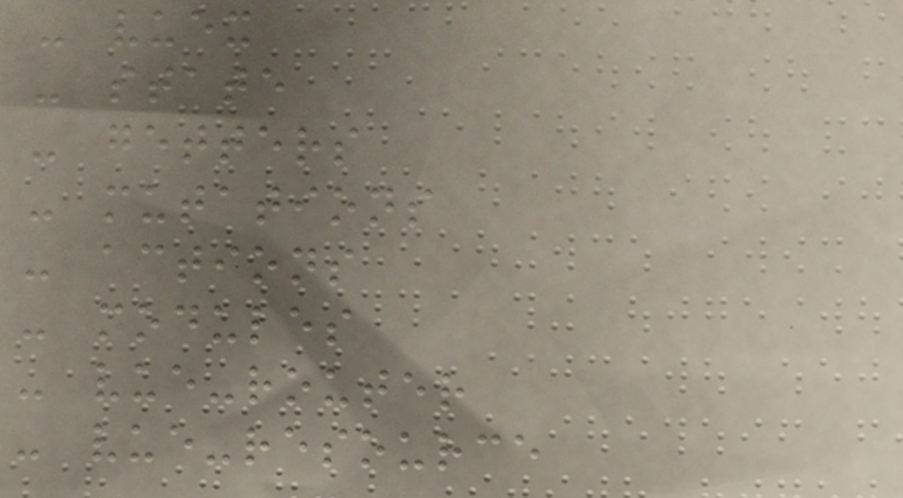- vuex
- state
- getters
- mutations
- actions
- modules
- vue-router
- vue-resource
